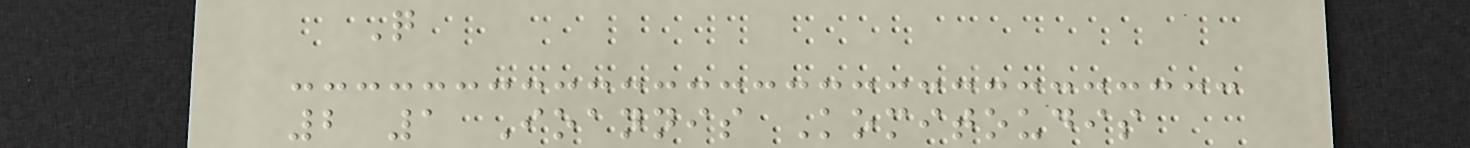Q
2 1 Ioannis Komitoudis
